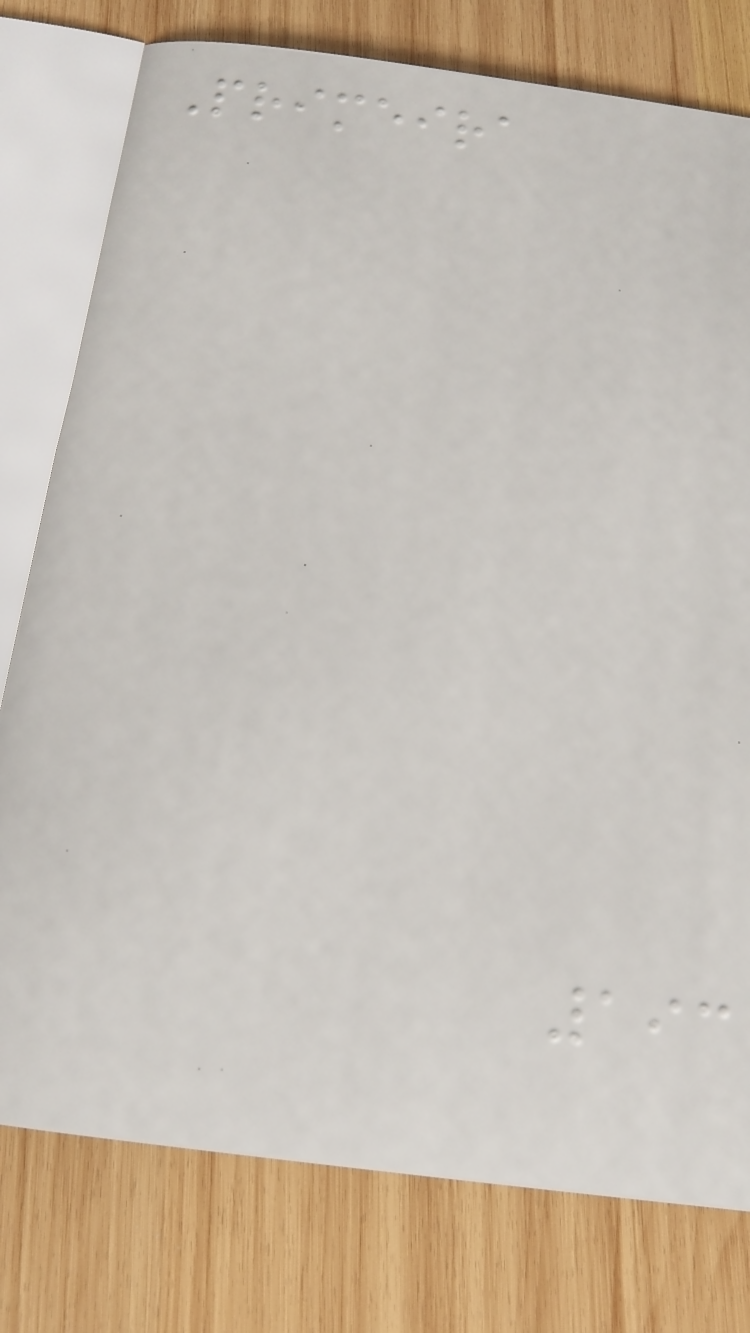Primeira
193
